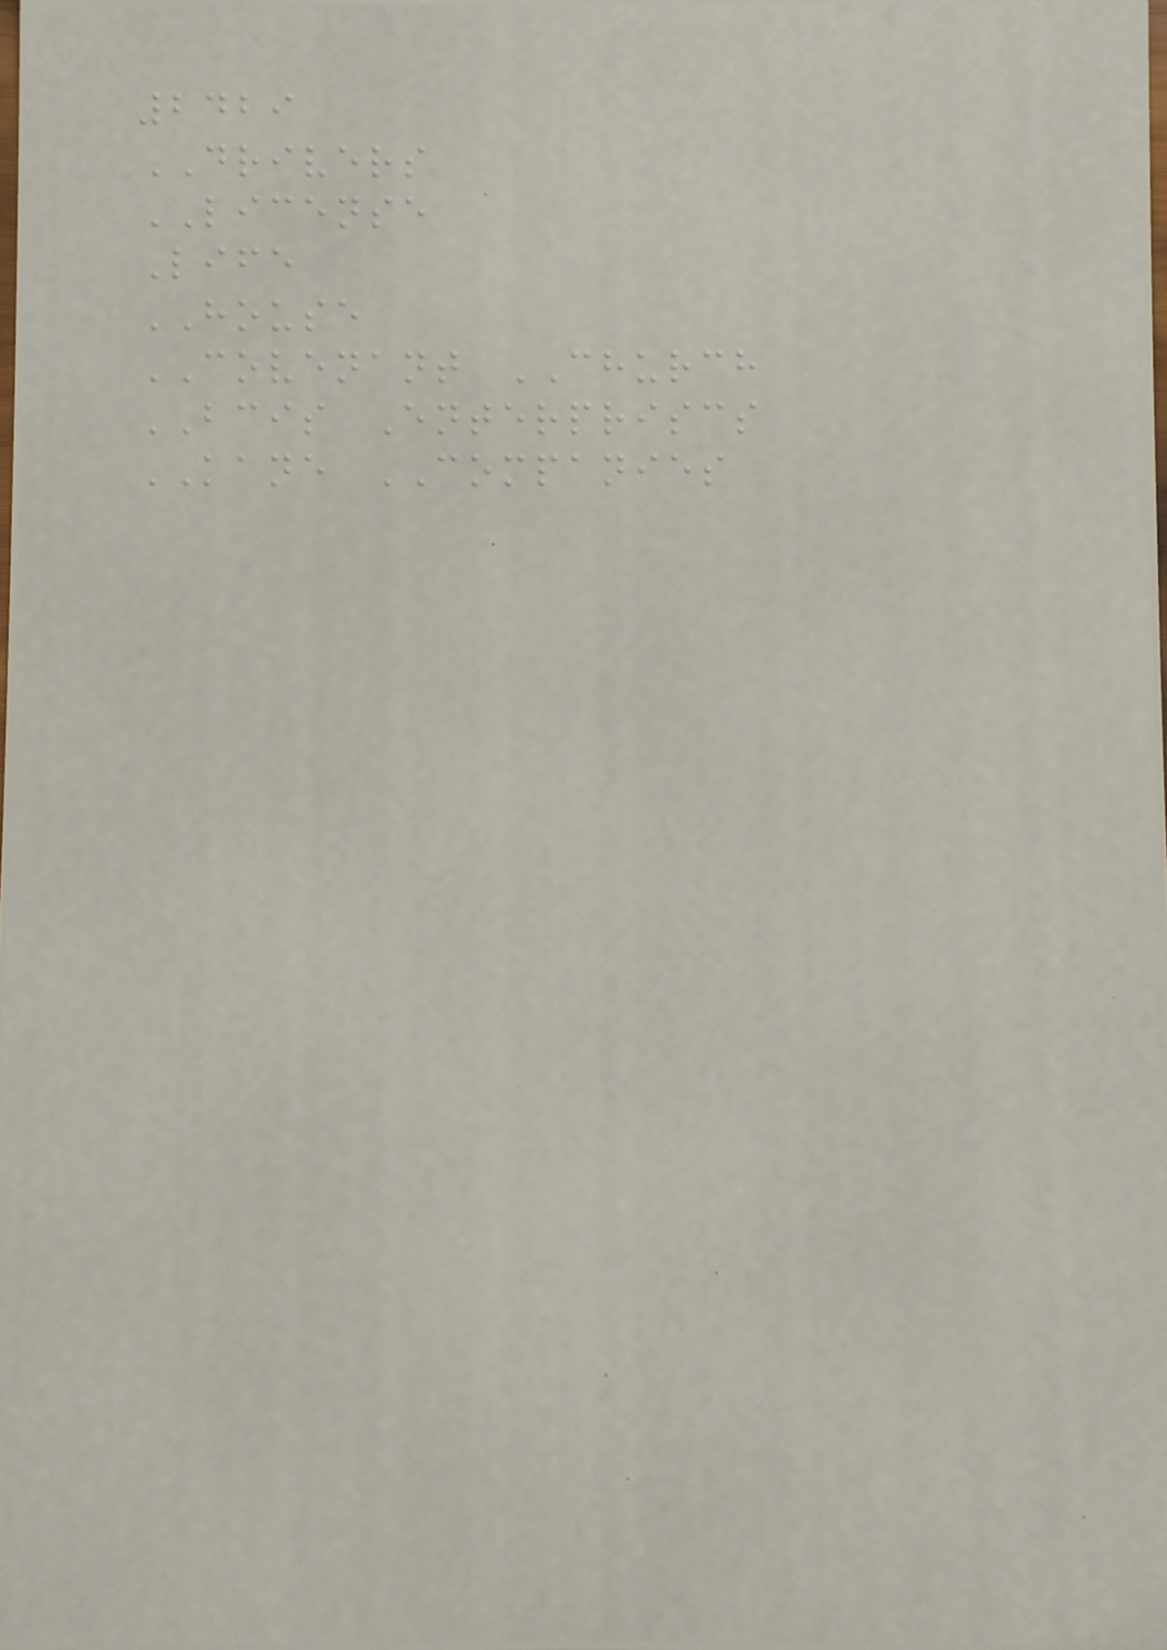2429
DRIVERS
LICENSE
Life
HOUSE
COVENANT CHURCH
BCIS Enterpriscs
KANE COMPANIES
